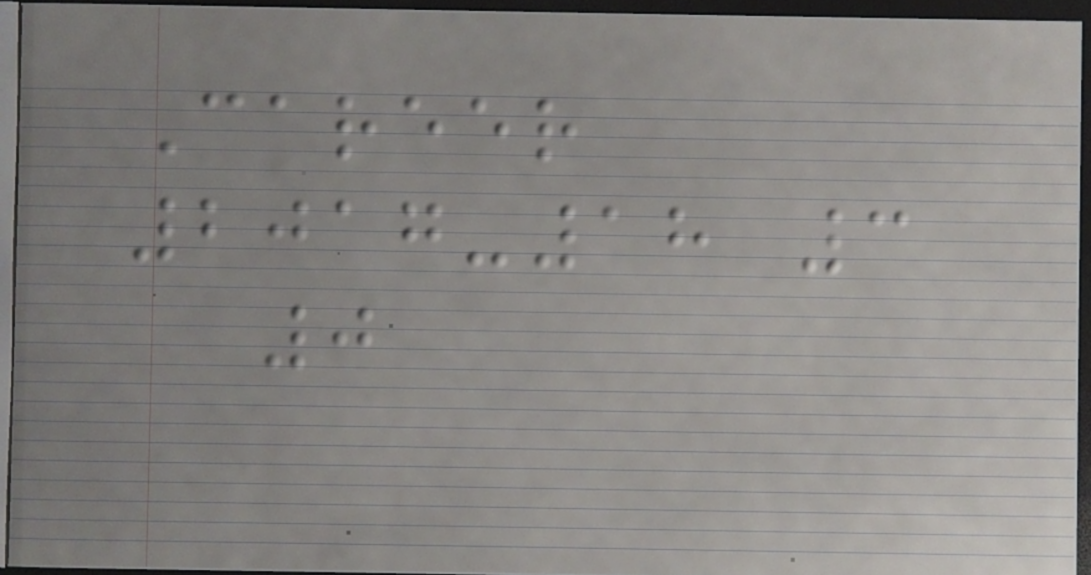Career
2017-18 3
0
